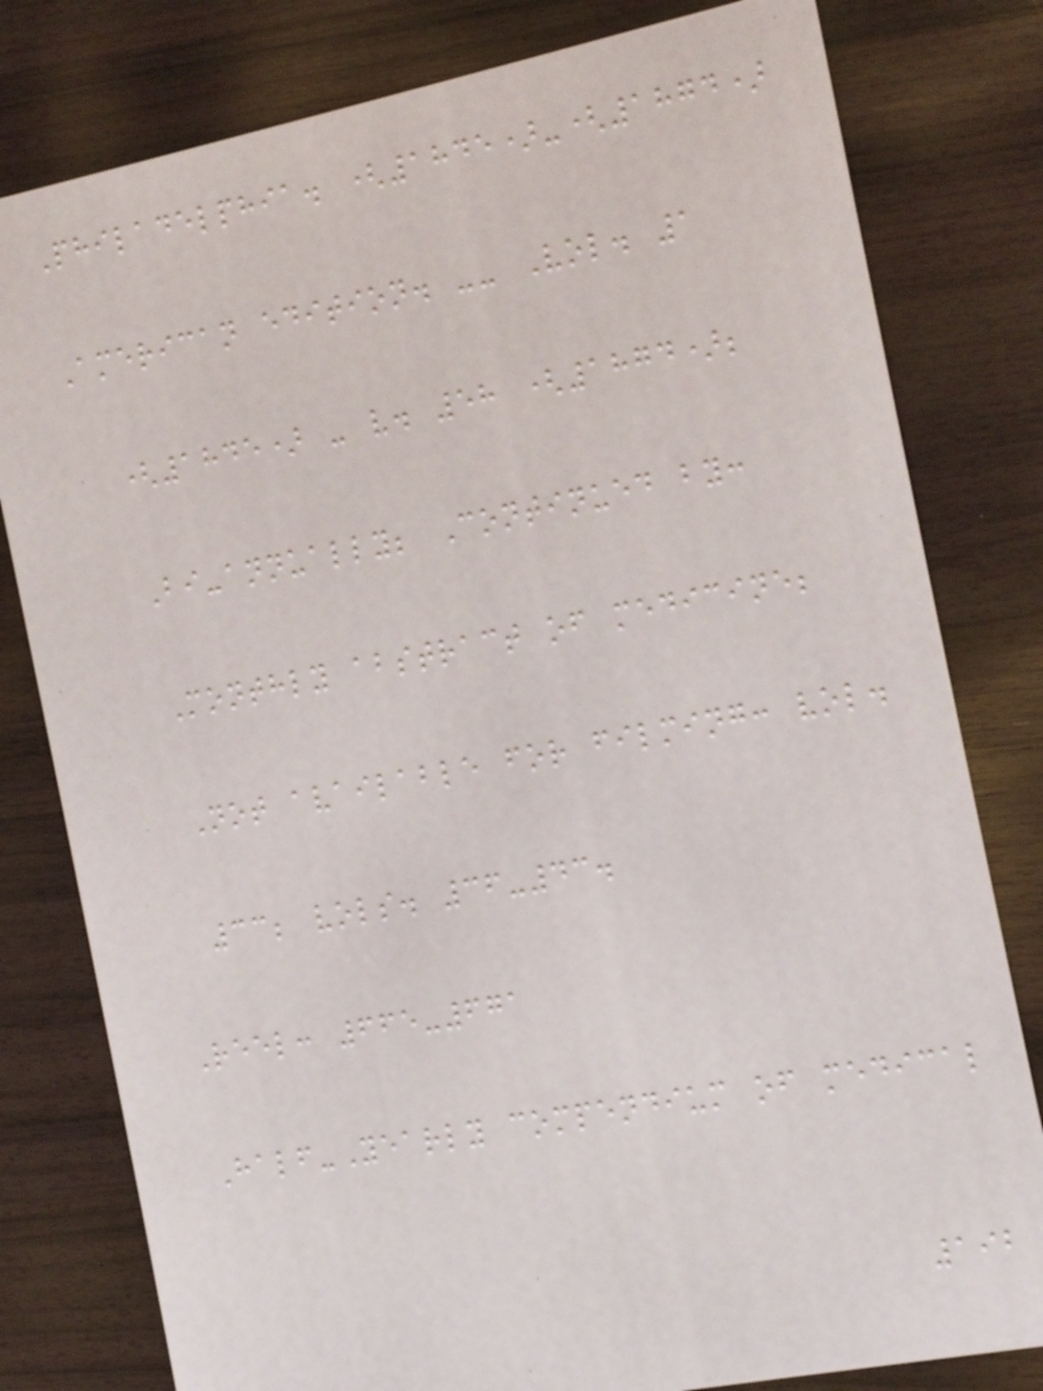Philadelphia. (1845)-(1874)
American edition. -- Vol. 1
(1845) - v. 58 (1874);
Bi-annually; Continued by:
Monthly abstract of medicine;
Not available for filming: vol.
33; vols. 36-43.
Reel: 665-671
Half-Yearly compendium of medical
192
